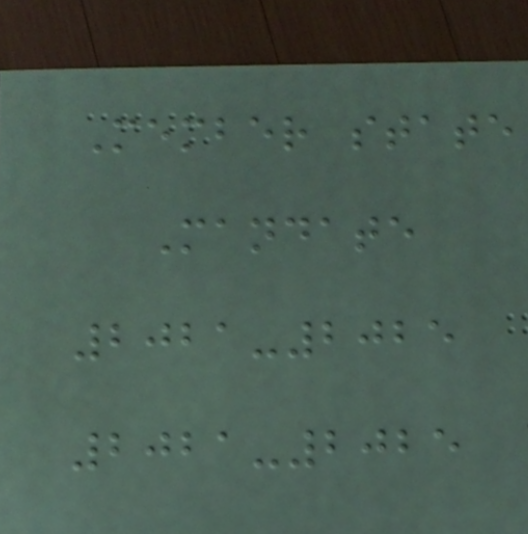Member state
Mandate
2021-2025
2021-2025
